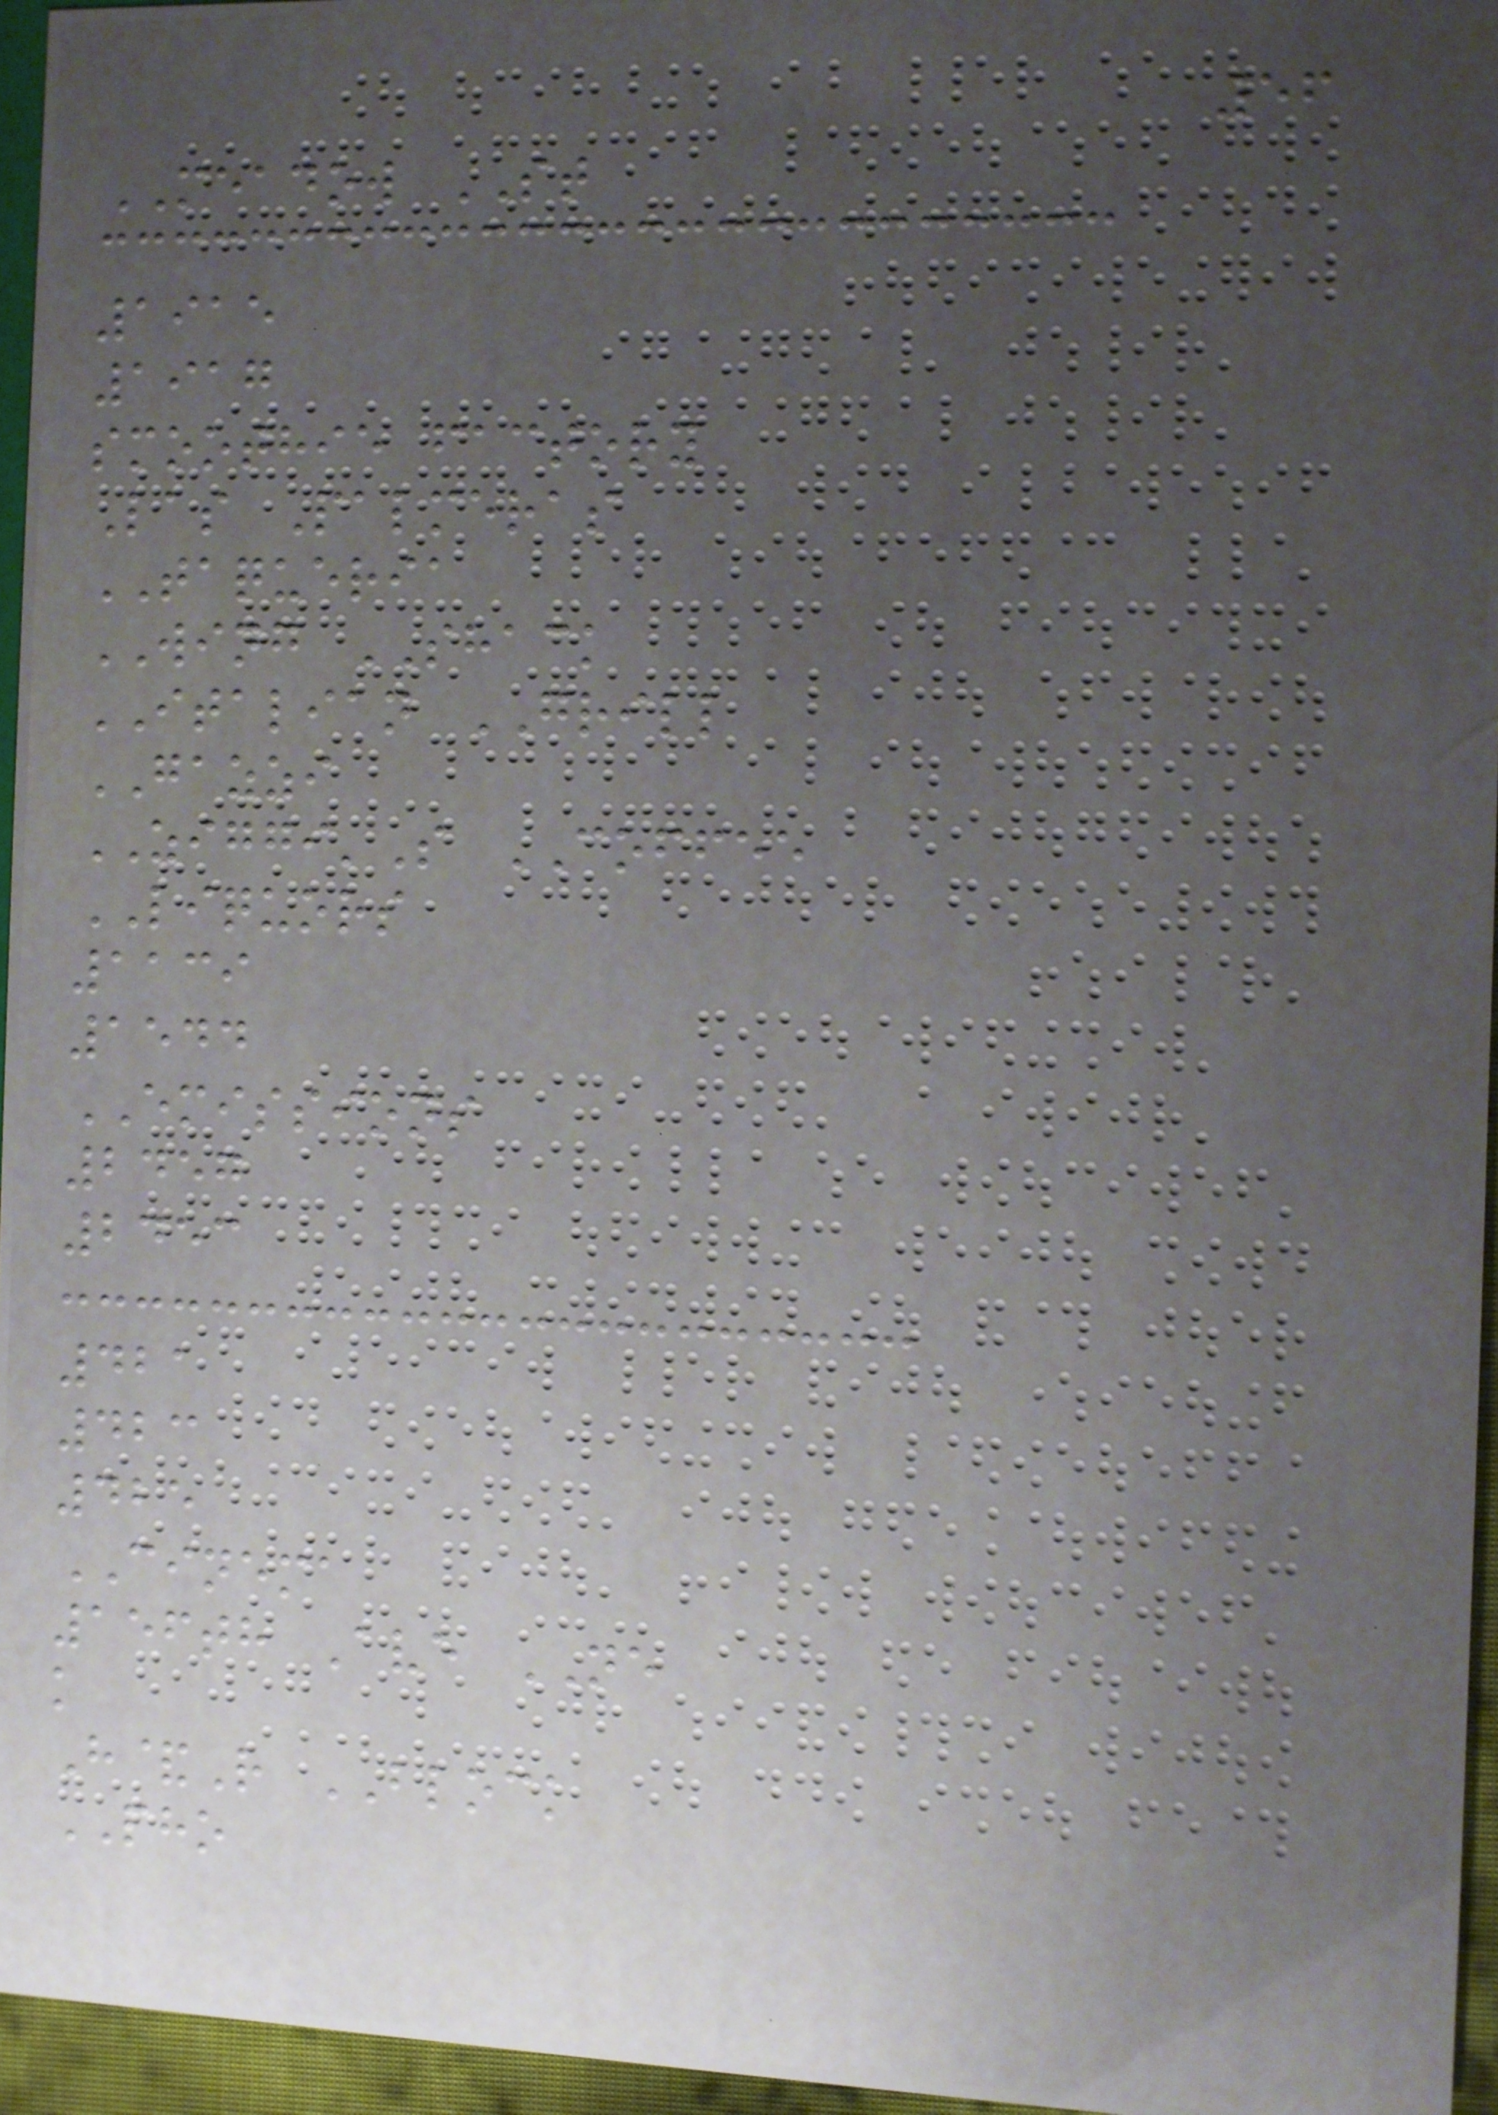56
MEADOW ST
1915
1917
smoothie factory
Las Palmeras
TAQUERIA
WING SHACK
ITALIAN GRILL
GAZZI
ZIGGI'S COFFEE
LIQUORS
1139
1544
EMISSIONS
2457
2453
421
423
425
CINEMA
156th Ave NE
k
H&R BLOCK
PHO
